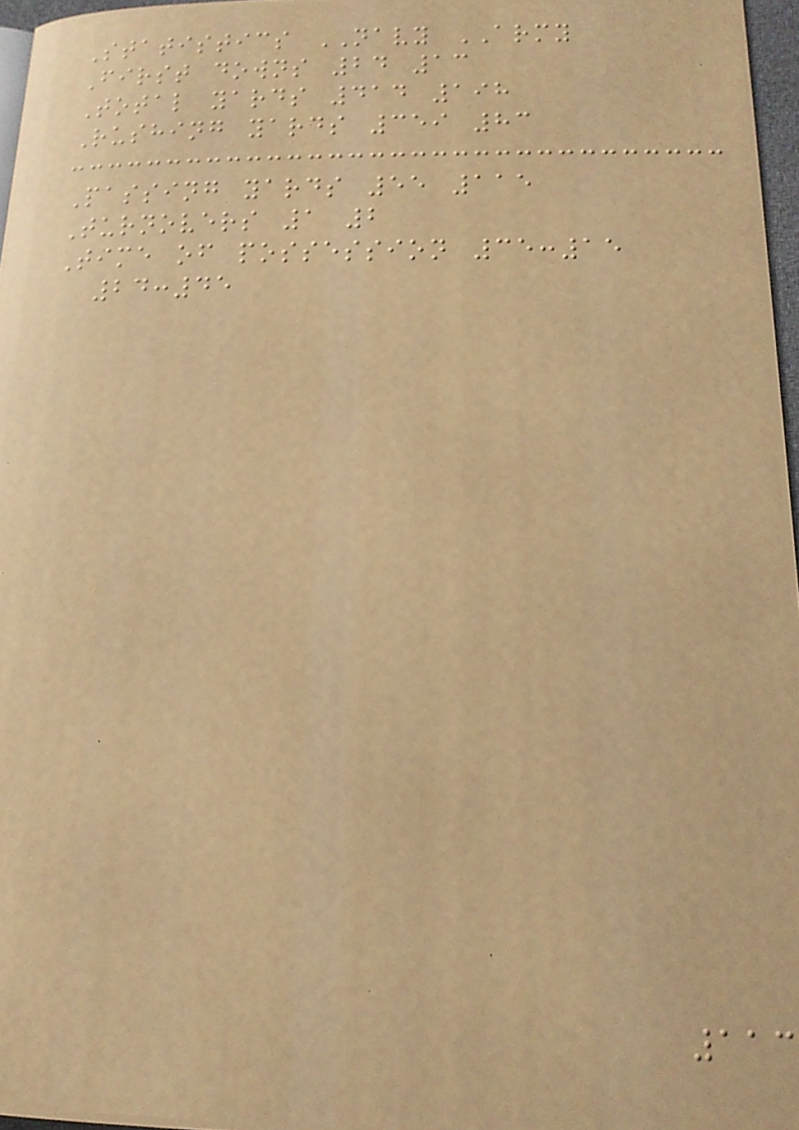Statistics NAVY ARMY
First downs 24 13
Total yards 414 198
Rushing yards 359 83
Passing yards 55 115
Turnovers 1 2
Time of possession 35:15
24:45
113
